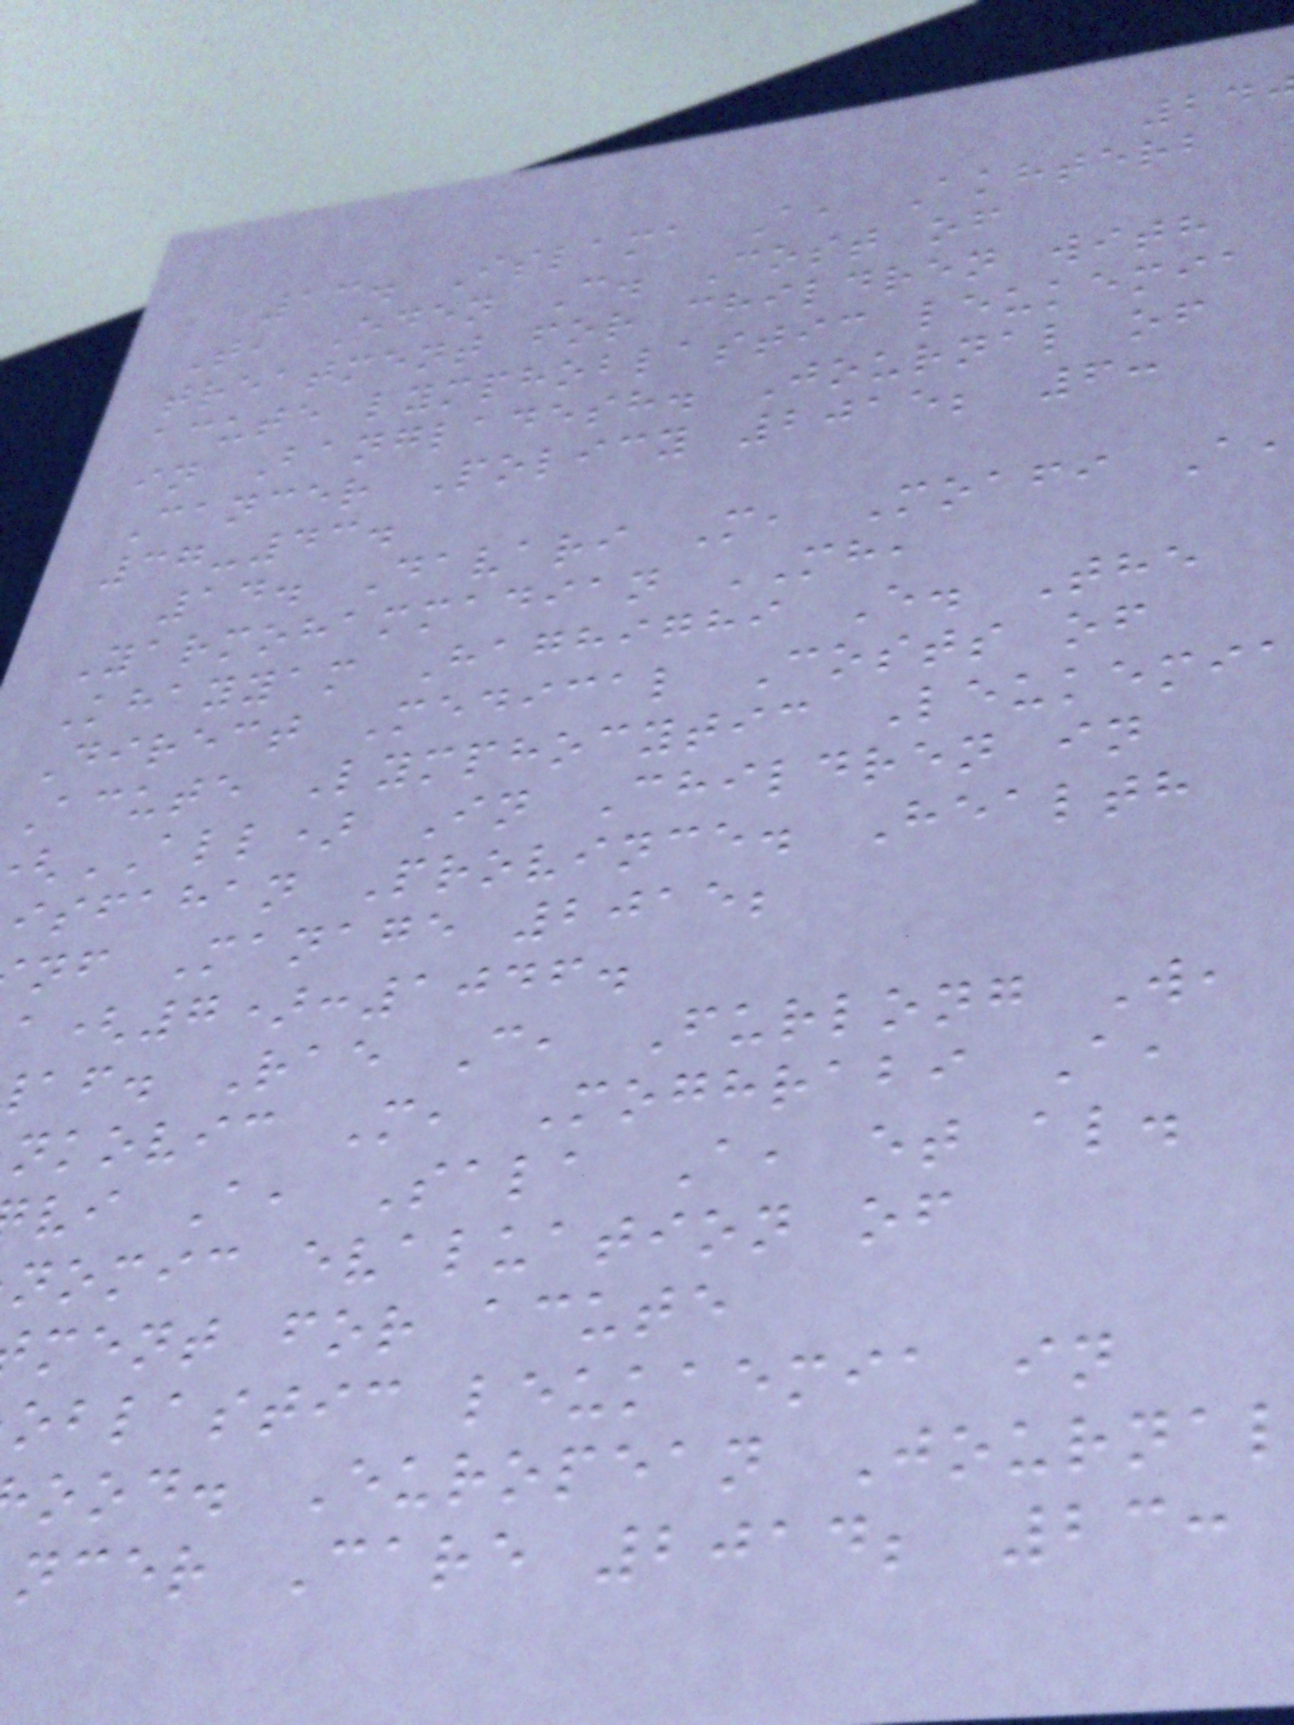13. Islama A, Akhterb
T, Eden C. Cost of
treatment for children with
acute lymphoblastic leukemia
in Bangladesh. Journal of
Cancer Policy 2015; 6:
37-43.
14. Davari M, Moafi A
Yarmohammadian MH,
Khayyam Haghighi E. The
Direct Medical Costs of
Acute Lymphocytic Leukemi
ALL) In Children in
isfahan Province. Health
nf Manage 2015;
(7):1046.
af. Rae C, Furlong W,
nkovic M, Moghrabi A,
vi A, Sala A, et al.
nomic evaluation of
ment for acute
oblastic leukaemia in
ood. European Journal
ncer Care 2014; 23:
